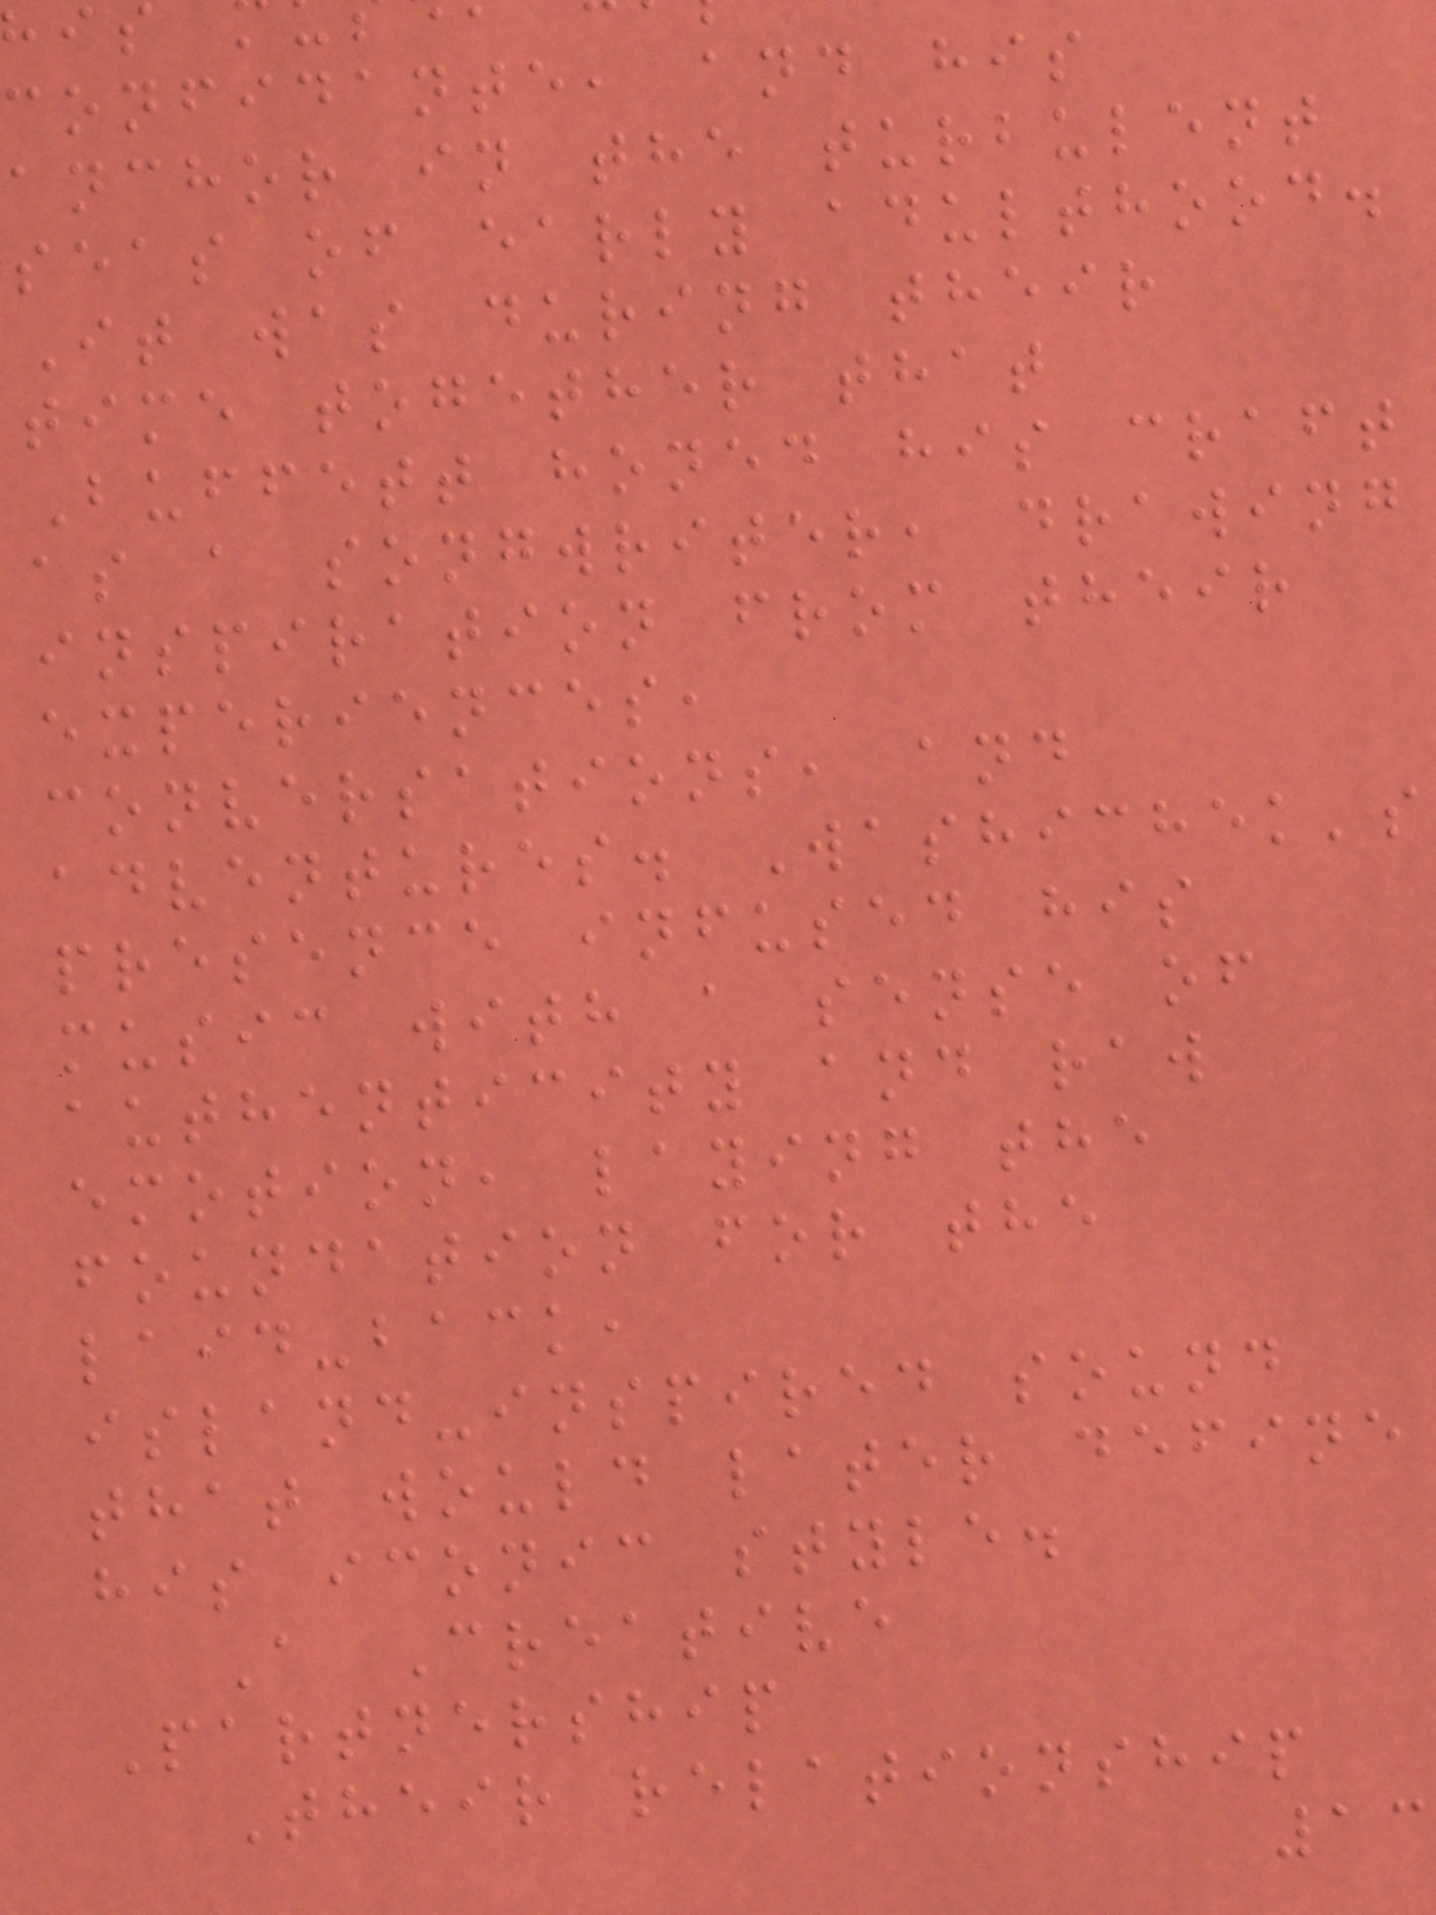confidante, and his
anchor in the turbulent
seas of early adulthood.
It was during their
time together that
Buffett honed his craft
as a songwriter, drawing
inspiration from their
experiences,
conversations, and
adventures. Washichek's
presence infused his
music with a sense of
authenticity and raw
emotion, laying the
foundation for the
laid-back,
island-inspired sound
that would later define
his iconic style.
A Creative
Partnership
Their relationship
